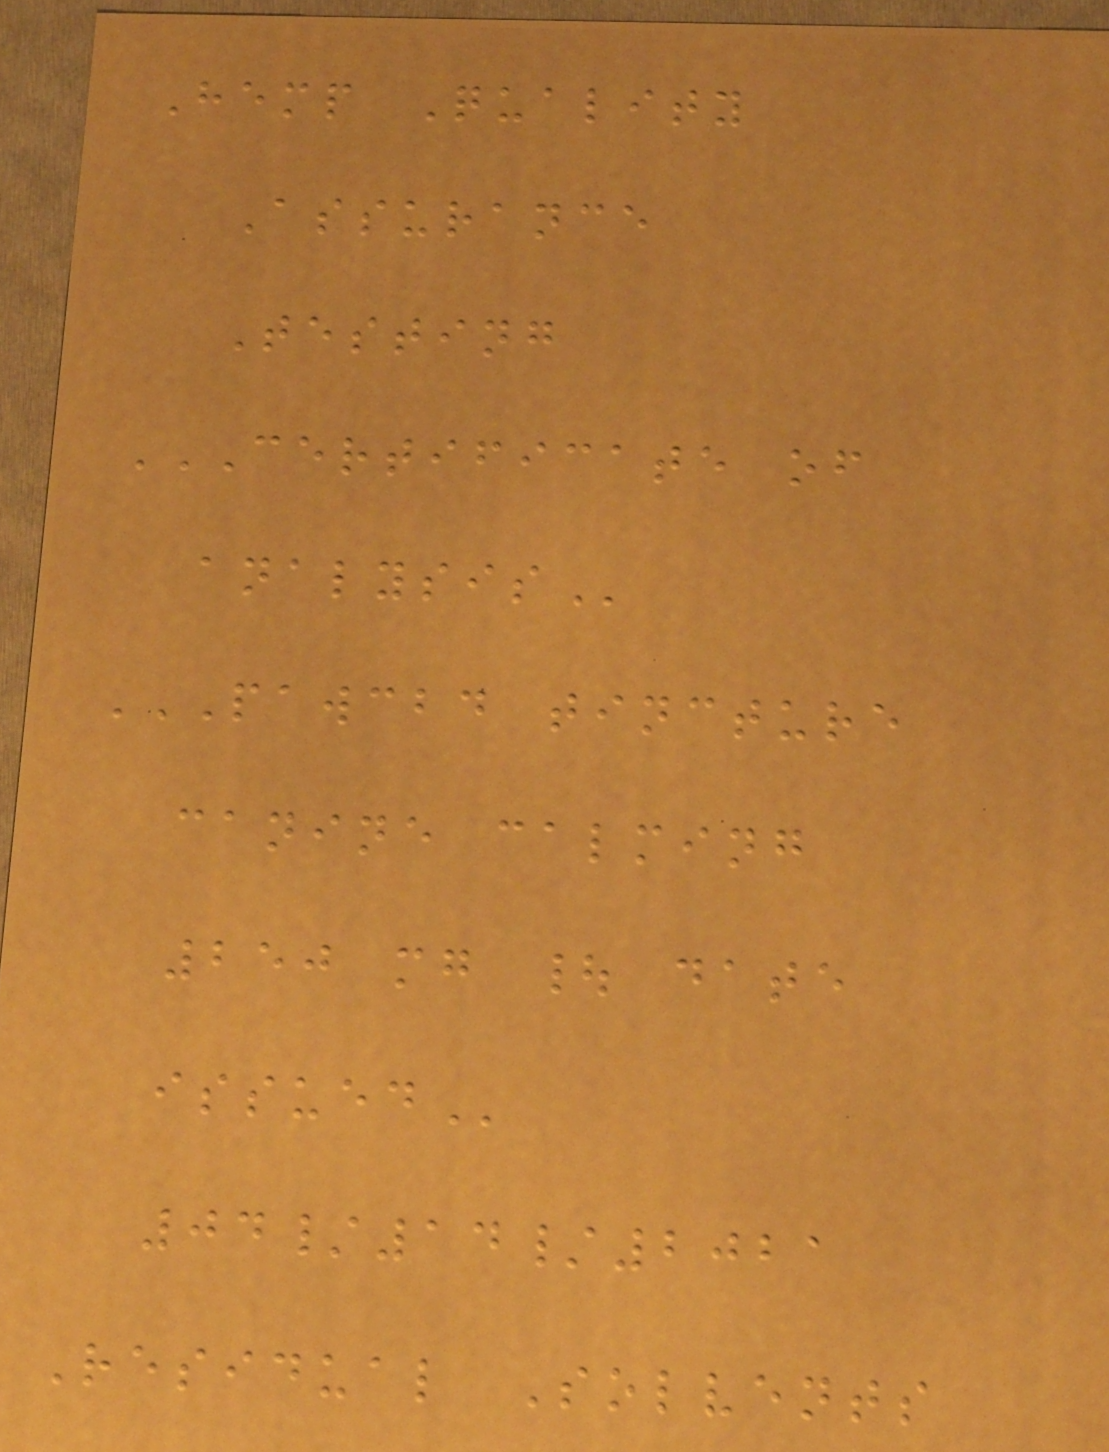Hemp Quality
Assurance
Testing
CERTIFICATE OF
ANALYSIS
PAWCBD TINCTURE
CANINE CALMING
250 MG | DATE
ISSUED
04/14/2021
Residual Solvents
